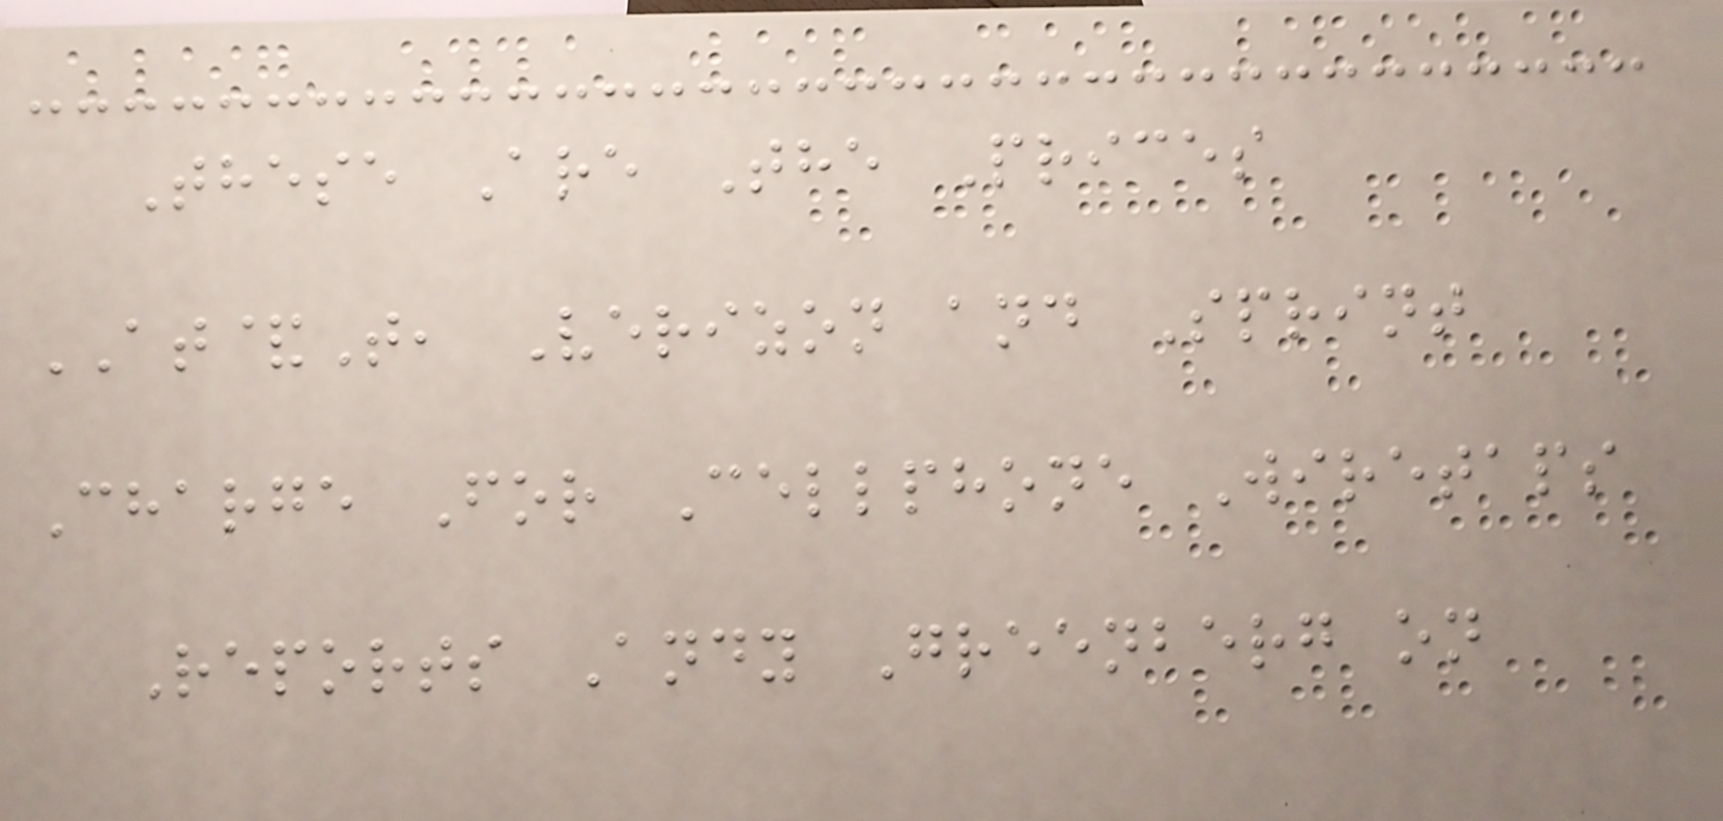These Are The Prices
AT&T, Verizon and Sprint
Charge For Cellphone Wiretaps
Reports Andy Greenberg on
